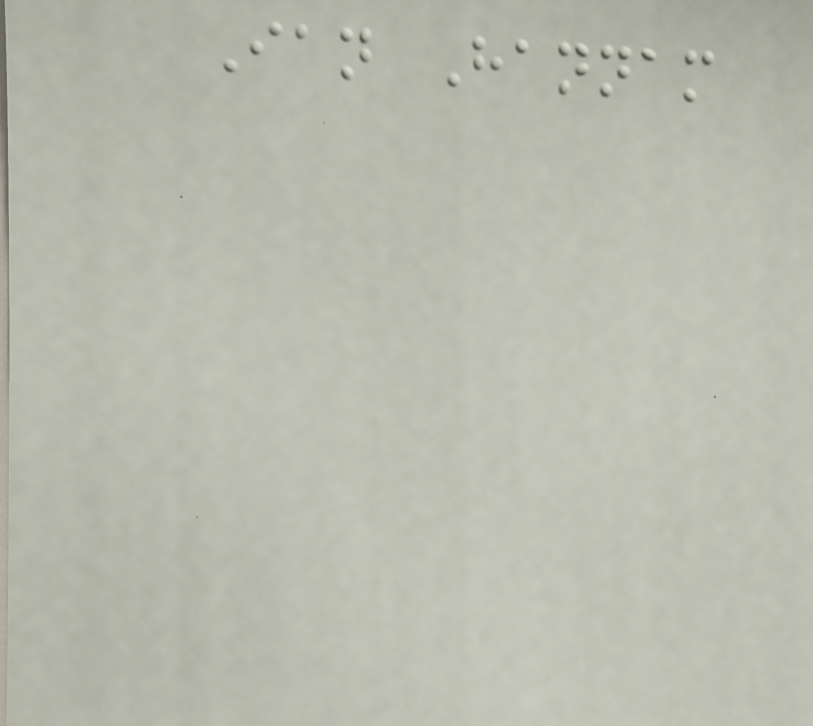Ian Hannam
